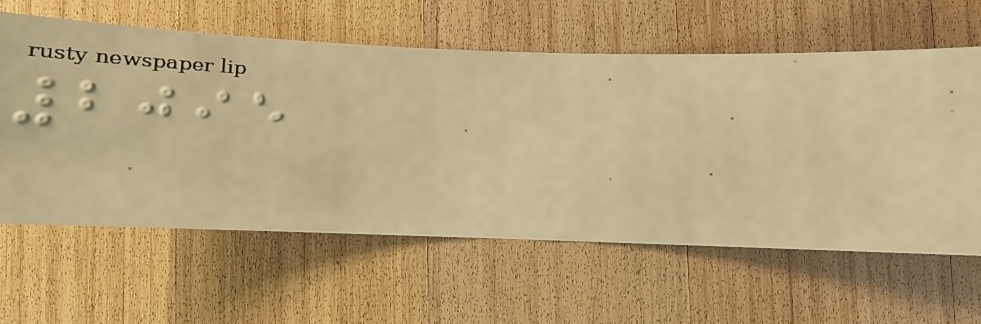2095
